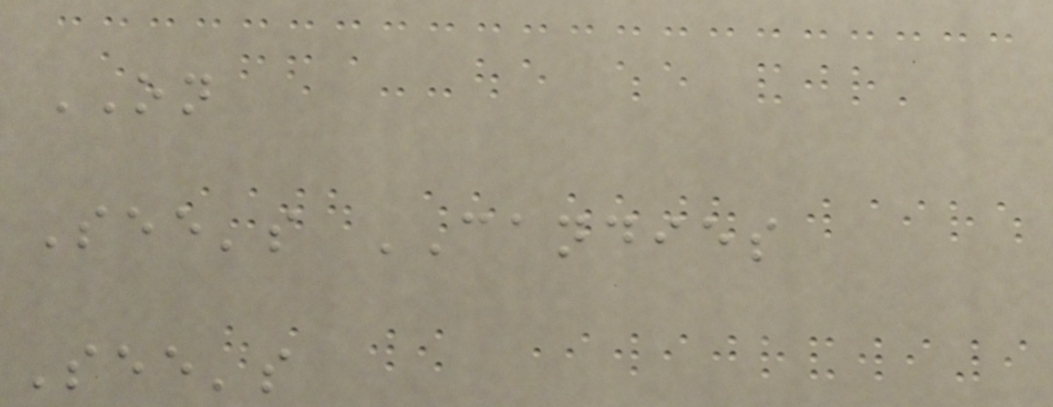ON
See's CANDIES
See's
